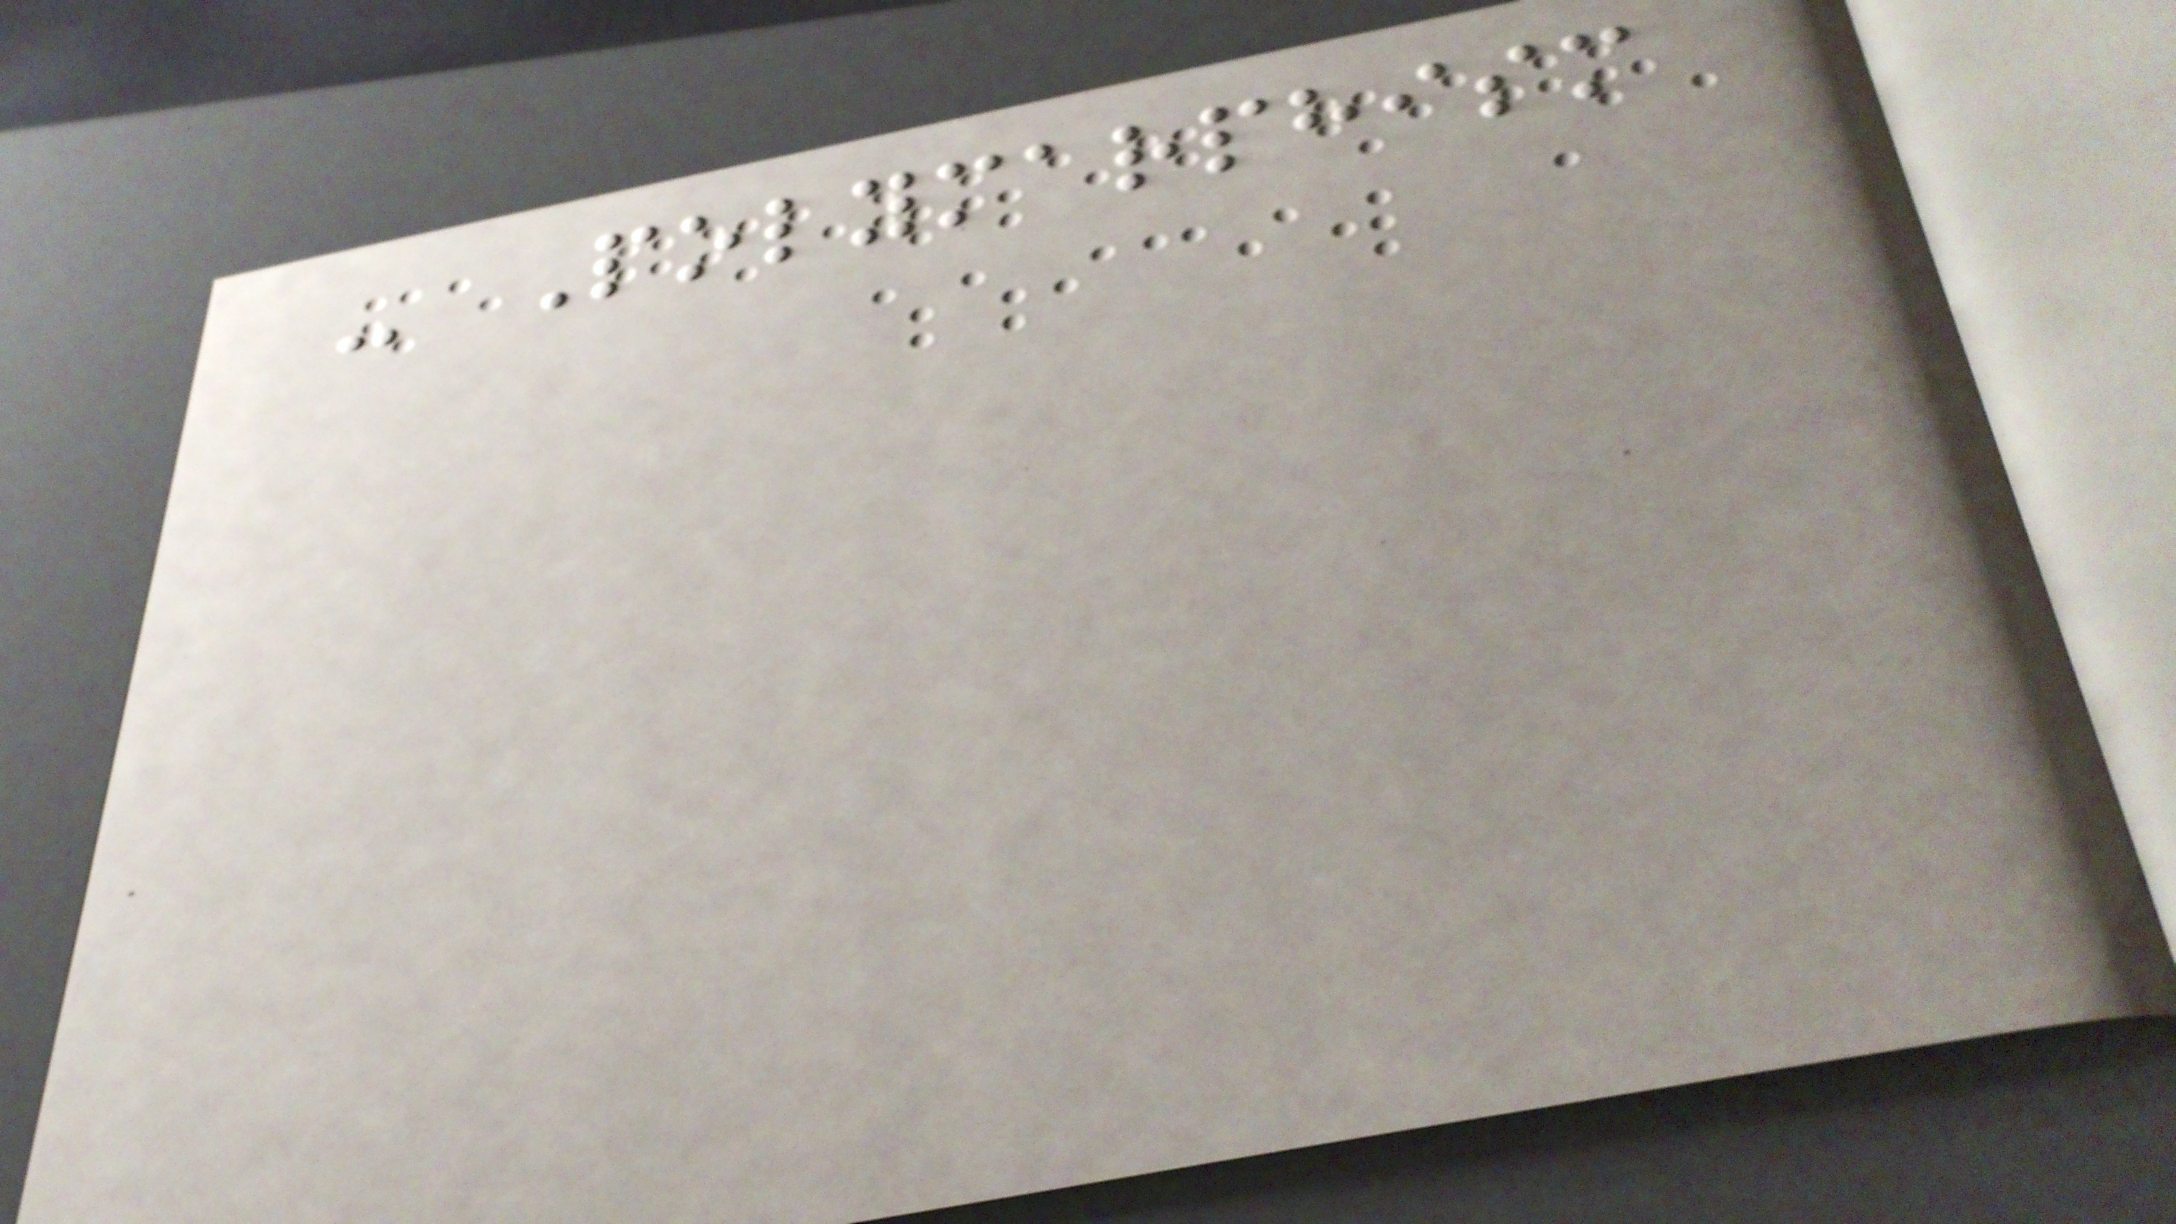- Polymarphism
